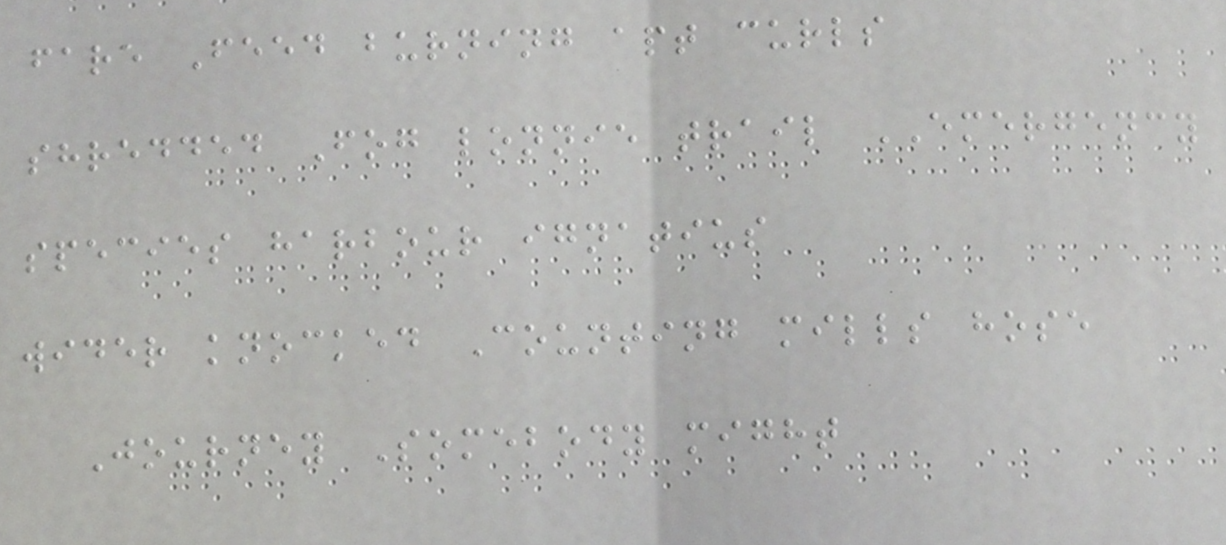fare Feed burning apt curls
shredded Fog lonnie trail EMERGENCY
species harbour ignatius
wider knocked Counting mills hose
Journey Somebody might
